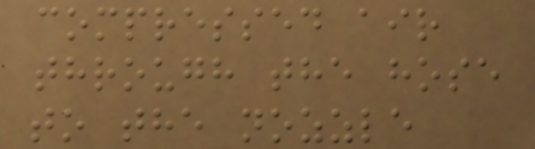compressed air
through the hose
to the nozzle
